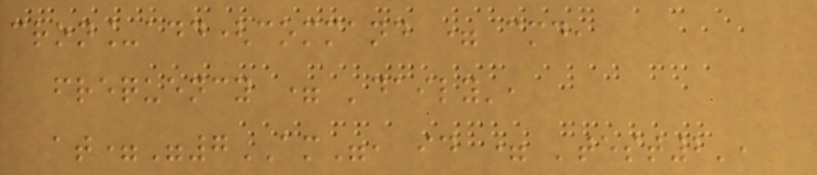cron_add(command = cmd,
frequency = 'daily',
at="7AM", id = 'test2',
